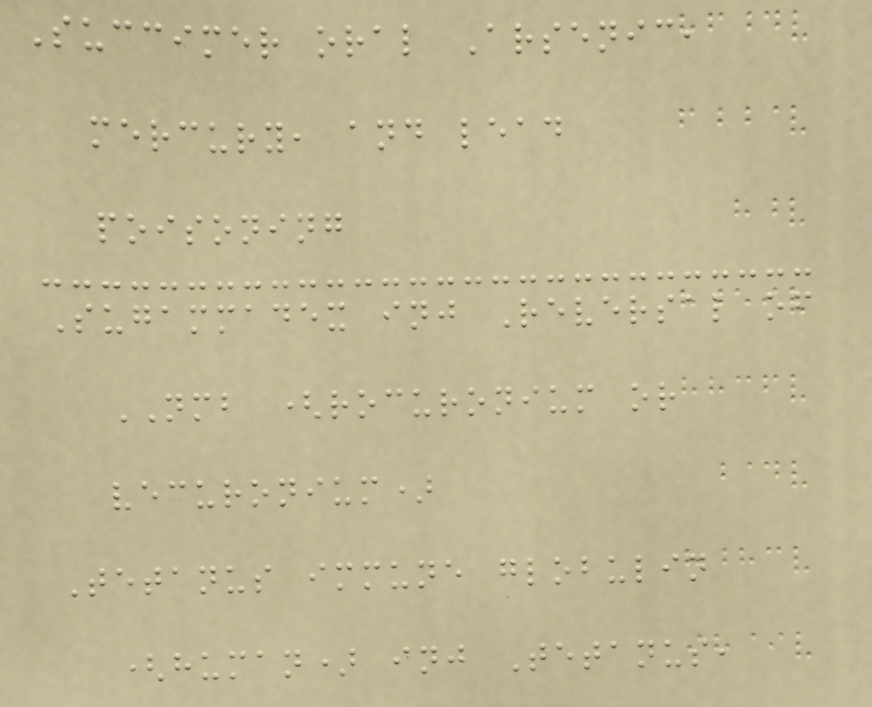Succimer oral Arsenic,
mercury, and lead
poisoning
Sugammadex inj Reversal of
NMB (rocuronium or
vecuronium)
Tetanus immune globulin
(human) inj Tetanus,
